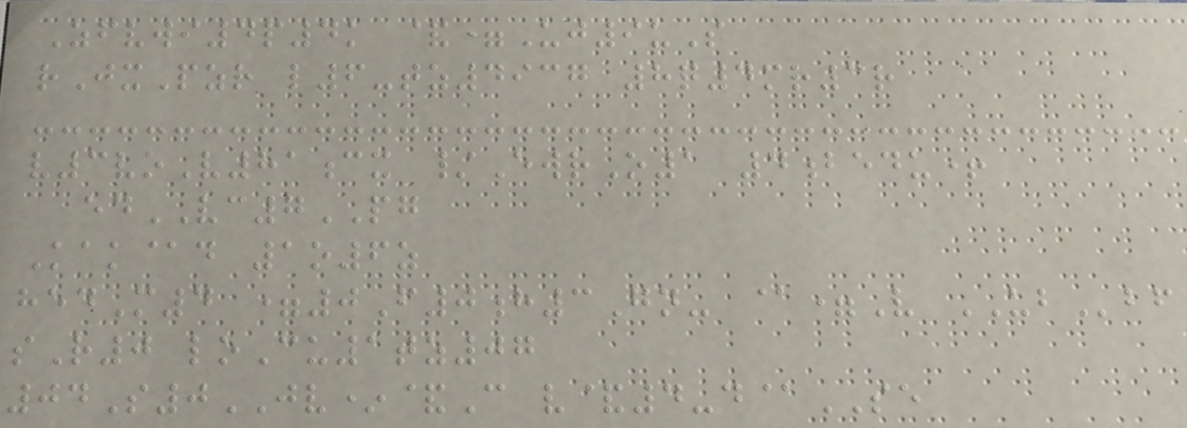Zfvwi4p4k &=Uj9uS
rJxPzr l6-tz4937 8q4mr3r
v3voV81cx /EwrO1 4bedu+
edVC7PG
Kak@d 1o6z
hedM4 =0F0h3Gn- @=V UBbf
sR0 loCu1tz07
04S0JV*&C v&4-d@SE
